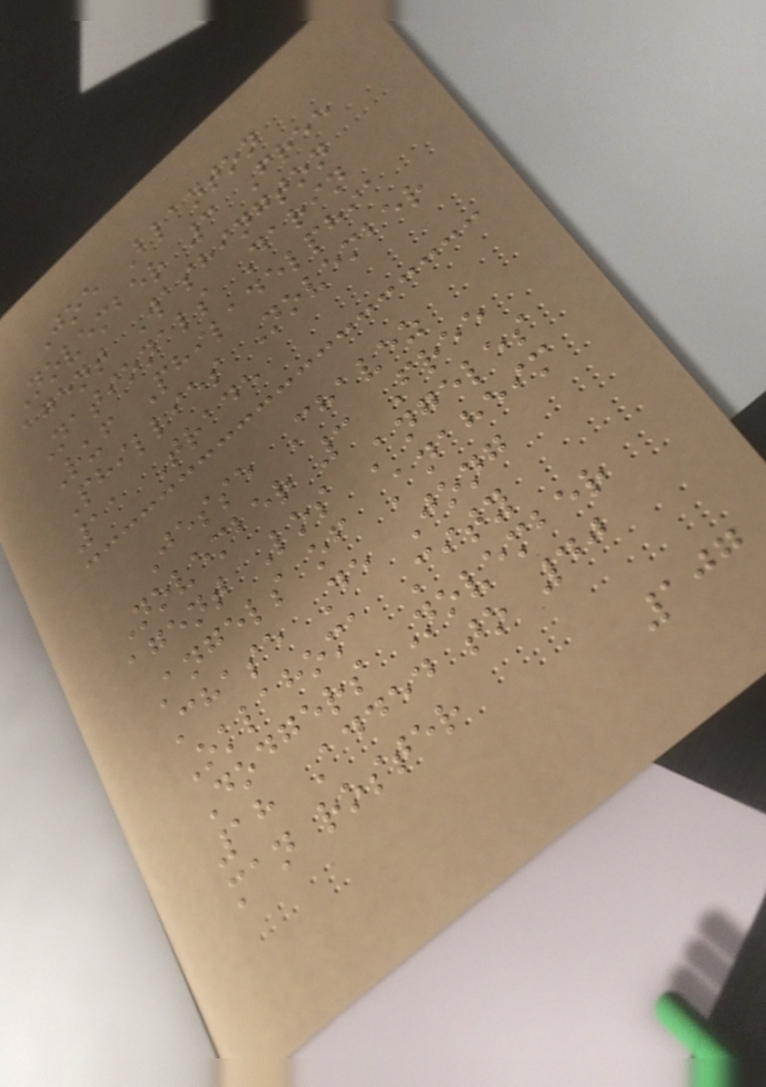Joe Blanton
November 3 Free
agent Washington
Nationals Darin
Ruf Philadelphia
Phillies November
11 Trade
Jesse Chavez
November 3 Free
agent Los Angeles
Angels of Anaheim
Chase De Jong
Oklahoma City
Dodgers November
18 Added to 40
man roster
107
